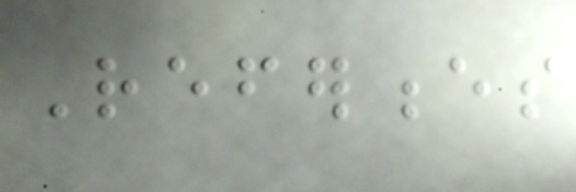References
